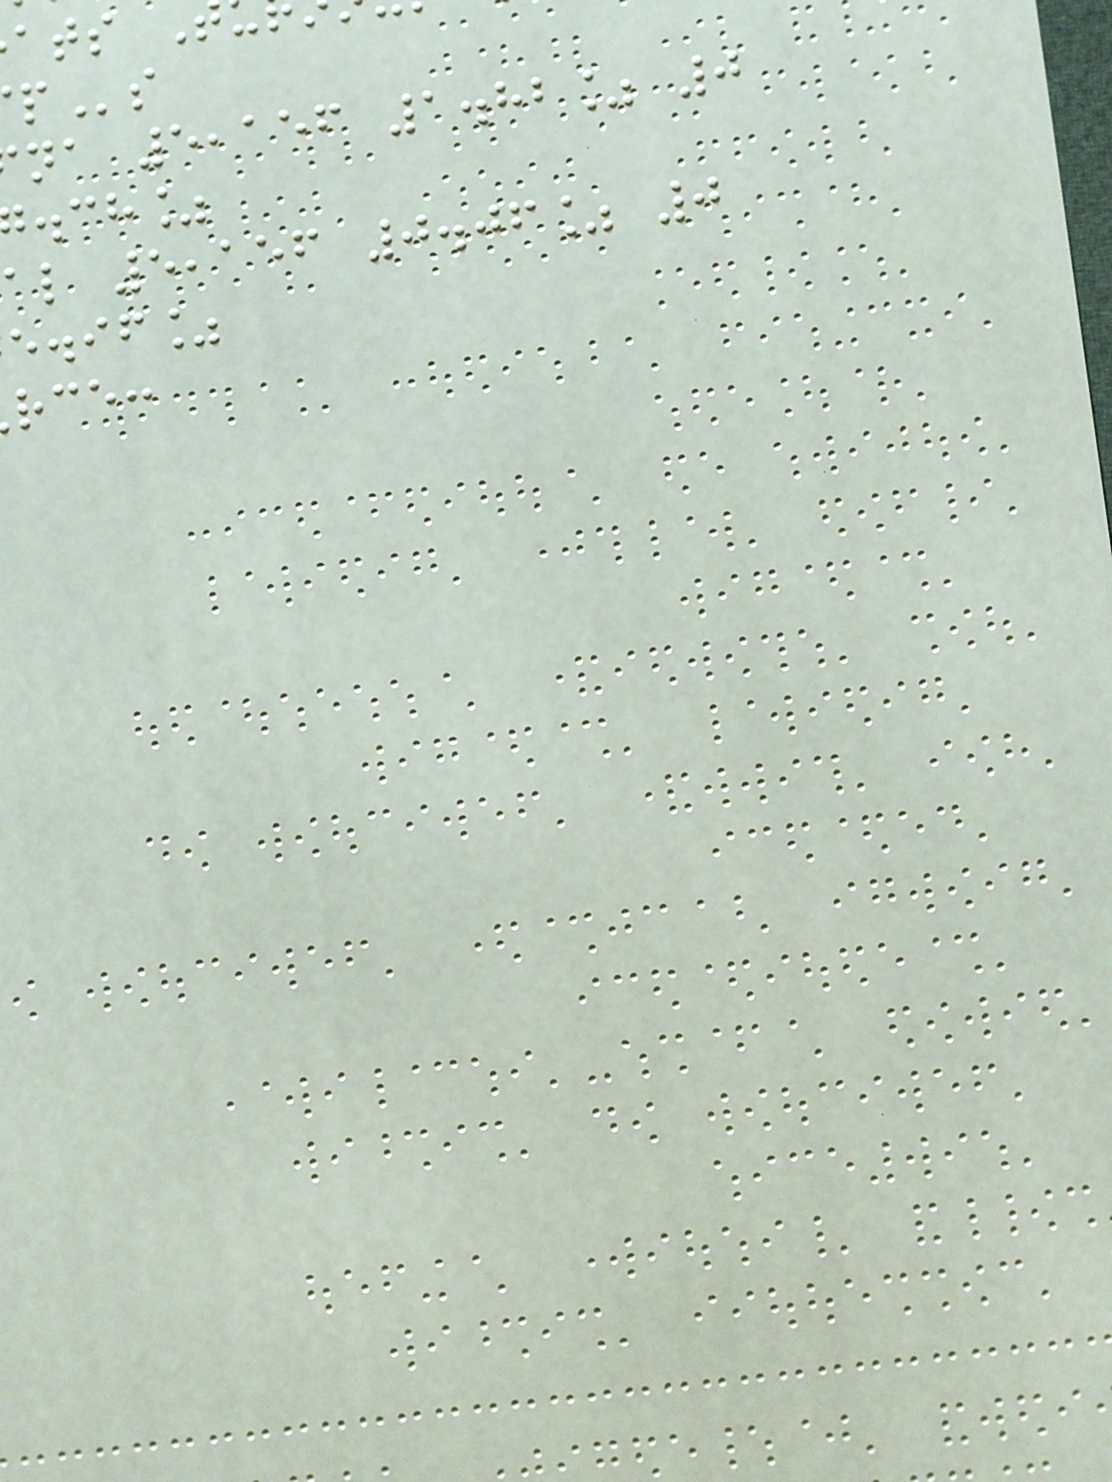na 5,156 1.82% 0
.ch%
al 5,156 0.06% 0
e.if%
rce:
